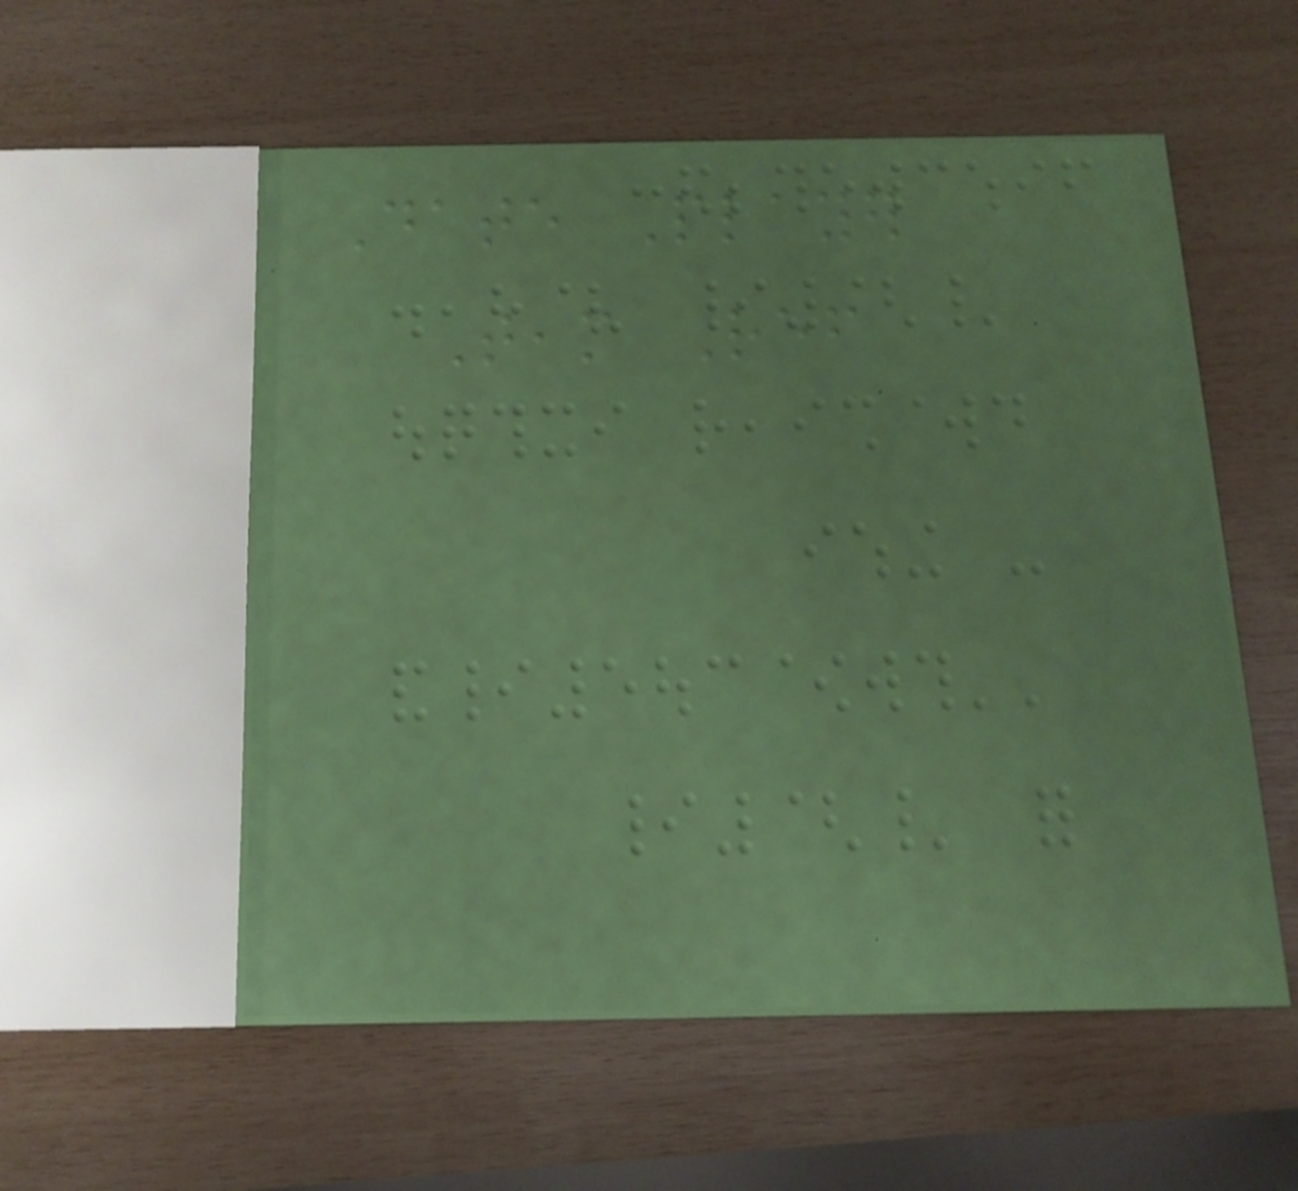Date Player
Team Ref
